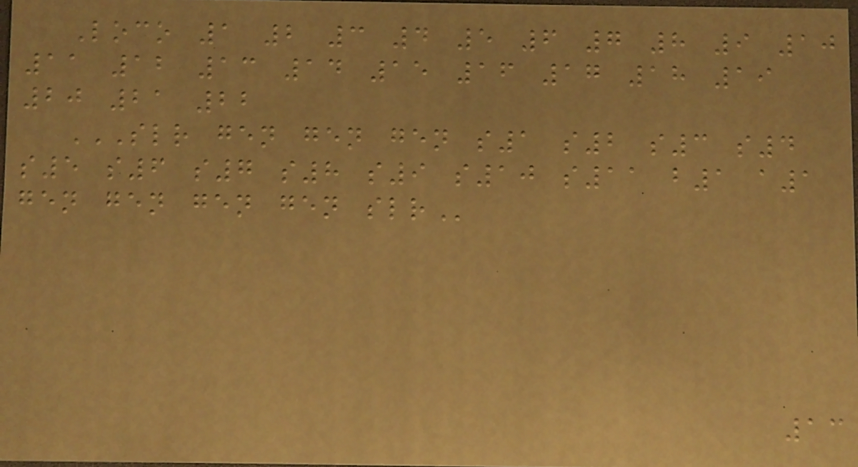Loco 1 2 3 4 5 6 7 8 9 10
11 12 13 14 15 16 17 18 19
20 21 22
SLR GEN GEN GEN S1 S2 S3 S4
S5 S6 S7 S8 S9 S10 S11 B1 A1
GEN GEN GEN GEN SLR
13
